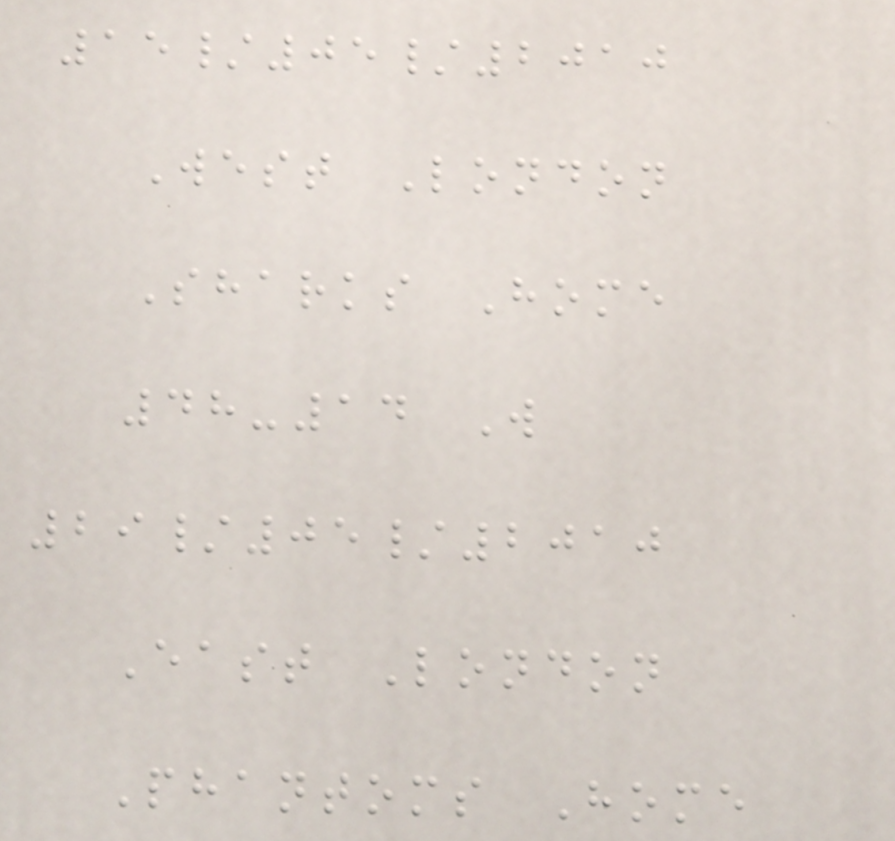15/05/2010
West London
Sharks Home
48-14 W
29/05/2010
East London
Phantoms Home
